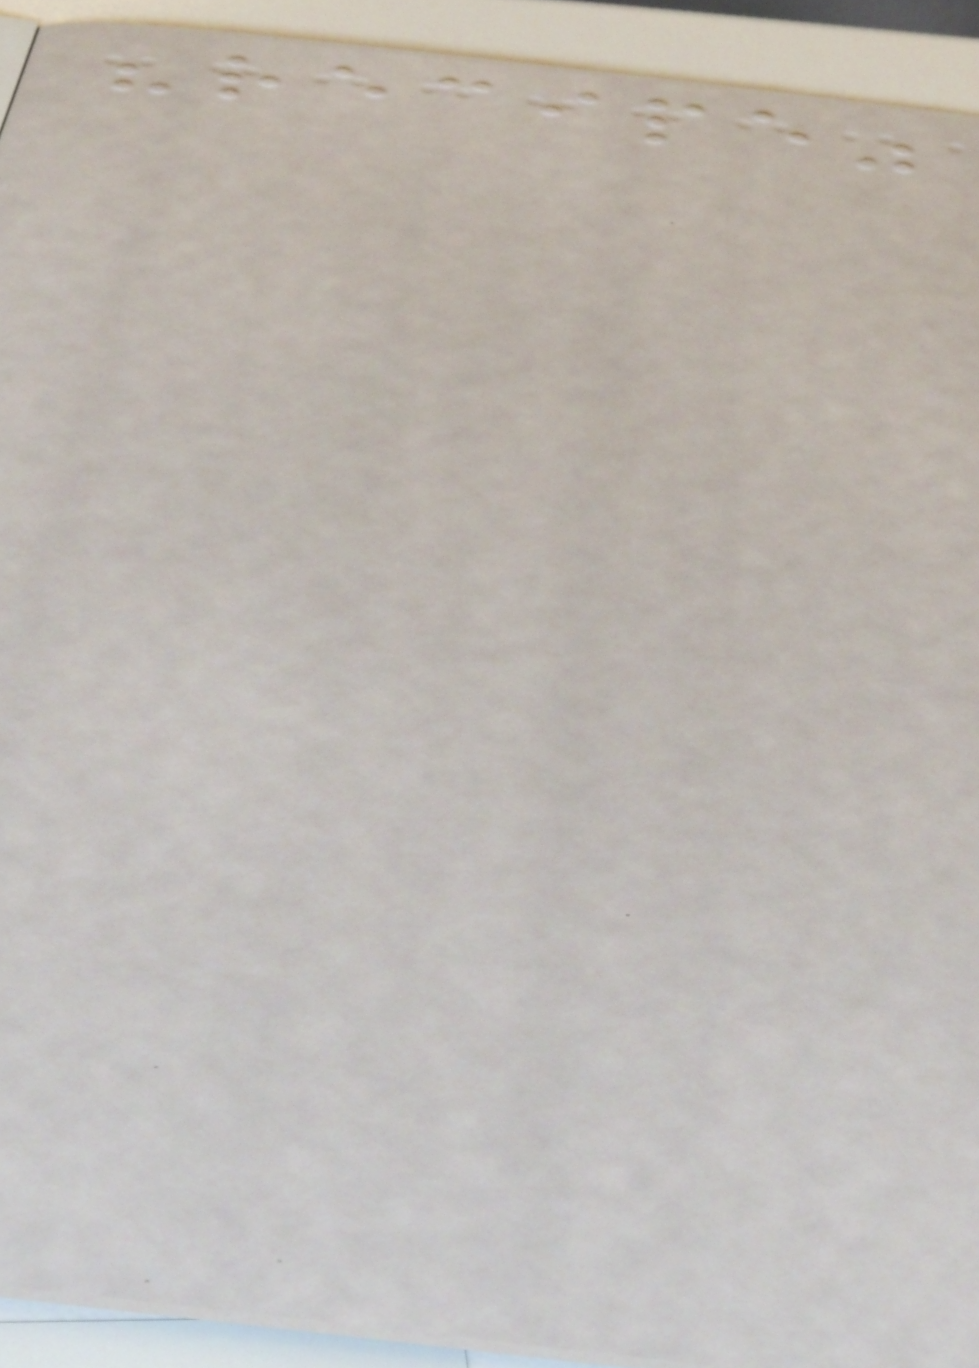"recipe"
